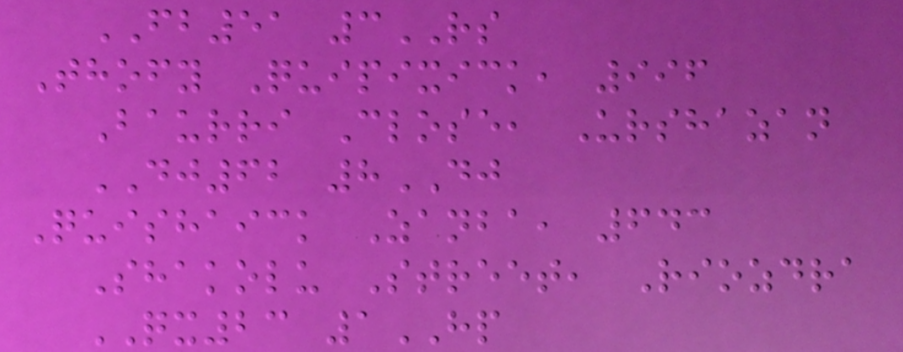FB51 3RS
Thofy Quipixick, 996
Baurri Close, Urshazan
DJ62 8DJ
Quishaick Zanba, 643
Shakolu Street, Riozdra
QX23 1HP
